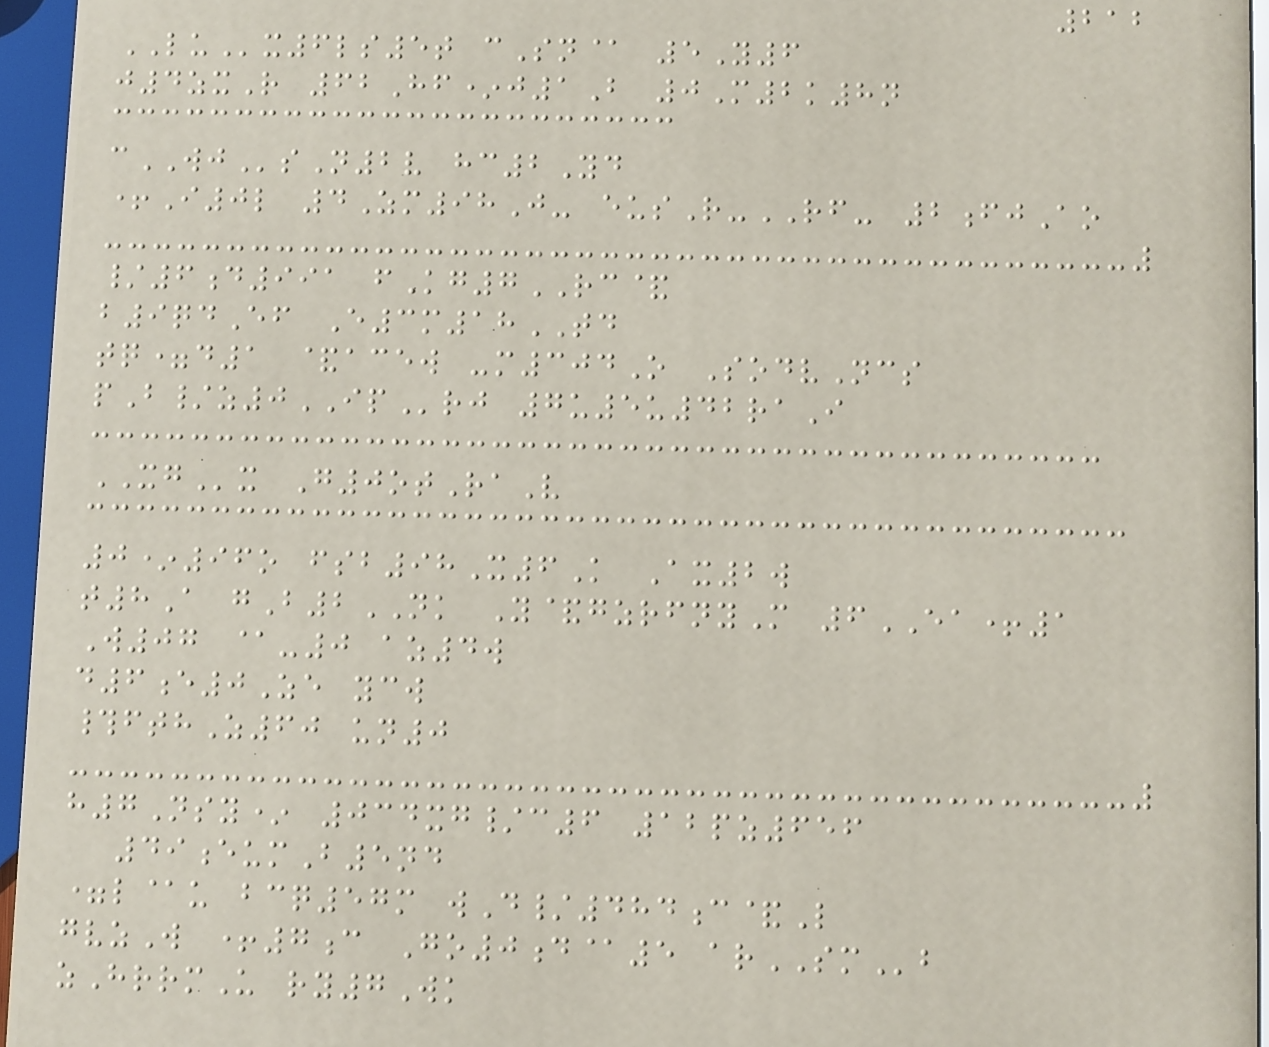212
LUx6ls5t cSn@ 5Y6
j4zxR 62Hf*j1B 0M2k8n
cWJsN2v hc2Yd
+I0l 4Zm98J- eusR-RF- 2fjAo
/6d991 fKg7RC&
b9qdEf E3m18TD
tq=d1 &acew -m304O SodvNcs
pB/z0IPrj 7u5u42raI
XGx G0otRaV
0*96o fsb98X6K Ax2w
t8A gB2NK Y&gzrfnyM 6EA+1
W07 @-0 az4w
d6e0Ze ycw
#fthZ60 un0
h7Nsy* 034xg/c6 12pz656
49eumB5nd
=l@u bcq57m wD/484c&L
gvzW +7c Go0d@5 arSMb
zHrrmU ry7Wk
